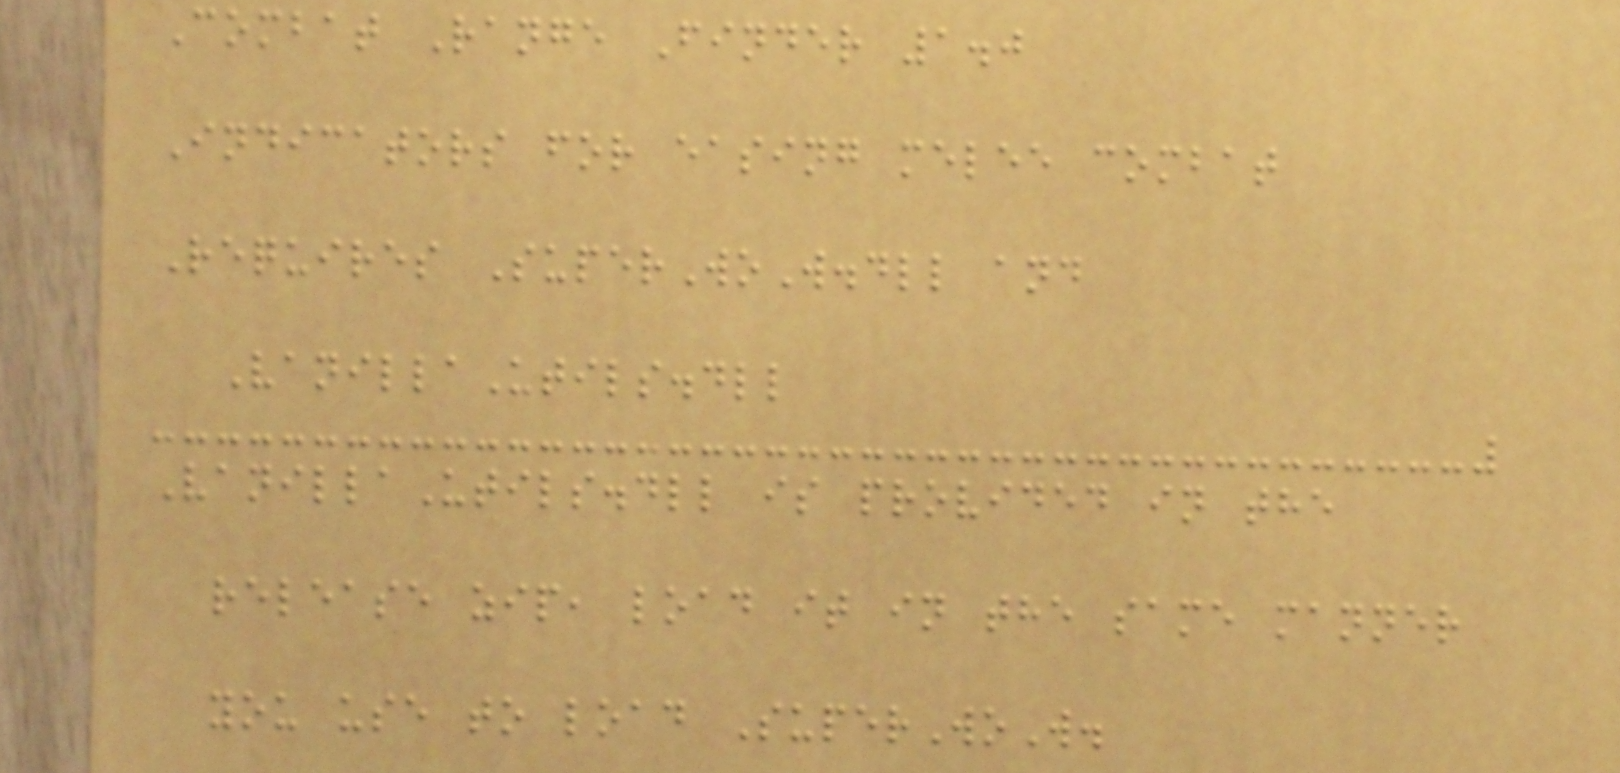Combat Range Finder 1.0
Indicators for easing melee combat
Requires SuperWoW.dll and
VanillaUtils.dll
VanillaUtils.dll is provided in the
release zip, load it in the same manner
you use to load SuperWoW.
